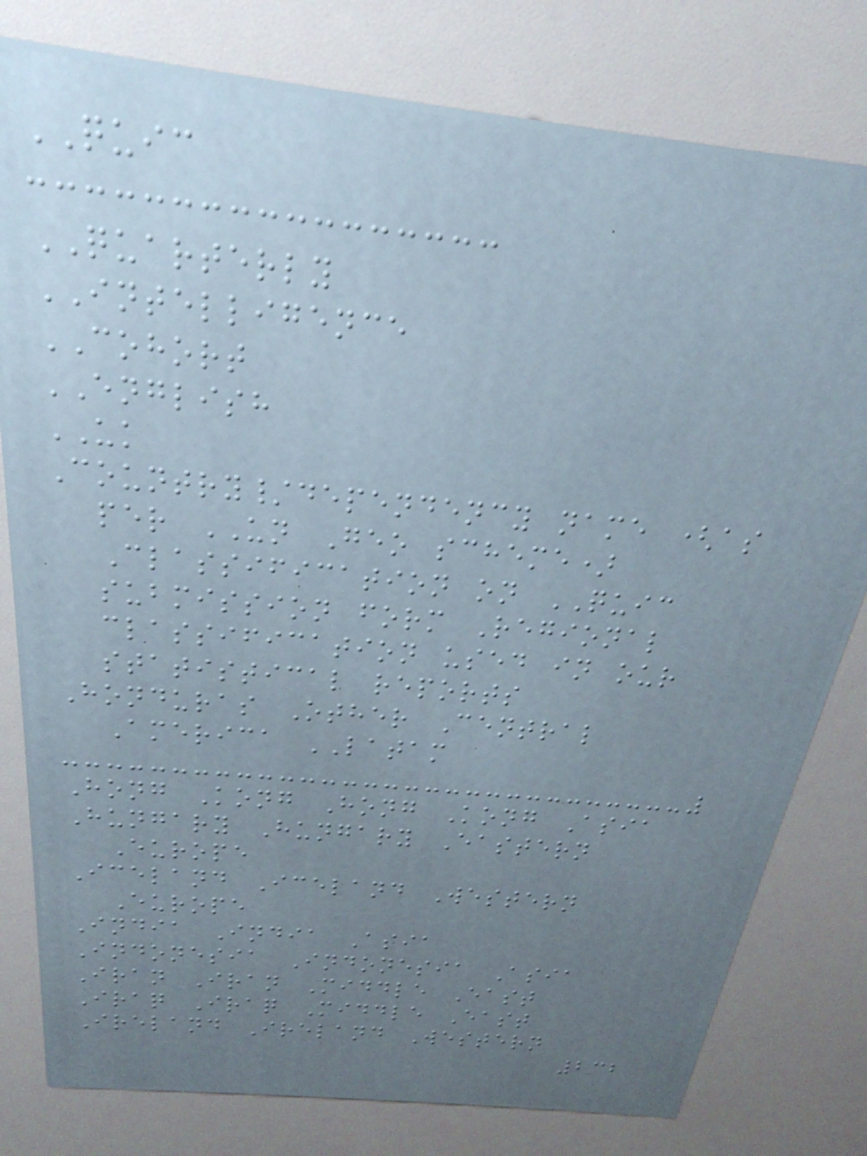QUIC
QUARTERLY
INTELLIGENCE
COHORT
ENGLISH
UK
Country/dependency name (as
per UN Geo scheme)
Classification on QUIC
submission form Regional
classification used in our
statistical reports
Honduras Other Central
America LATAM
Hong Kong Hong Kong Asia
Hungary Hungary Eastern
Europe
Iceland Iceland Western
Europe
India India Asia
Indonesia Indonesia Asia
Iran Iran Middle East
Iraq Iraq Middle East
Ireland Ireland Western
232
